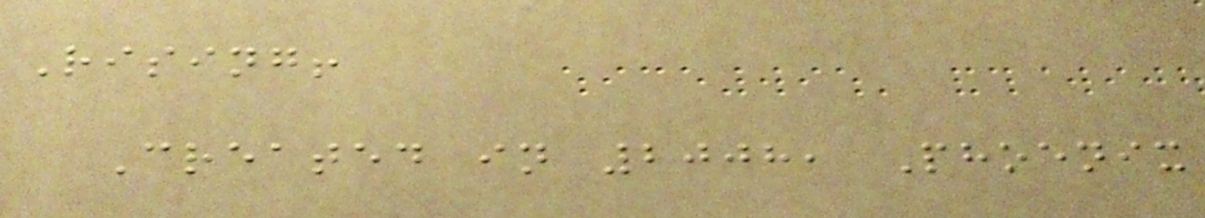Rising!
Created in 2008, Phoenix
